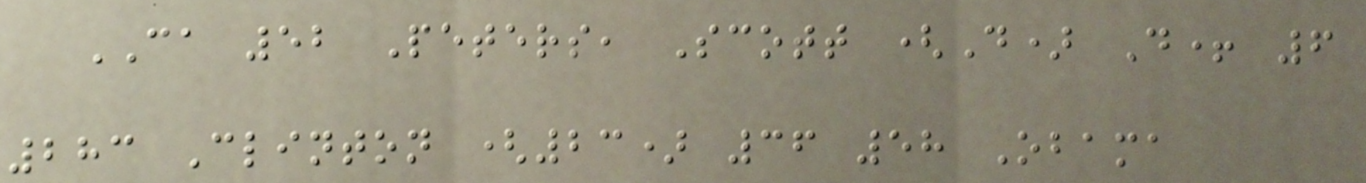CA 52 Peters, Scott (D) D+ 6
283 Clinton (23) 36 58 Obama
